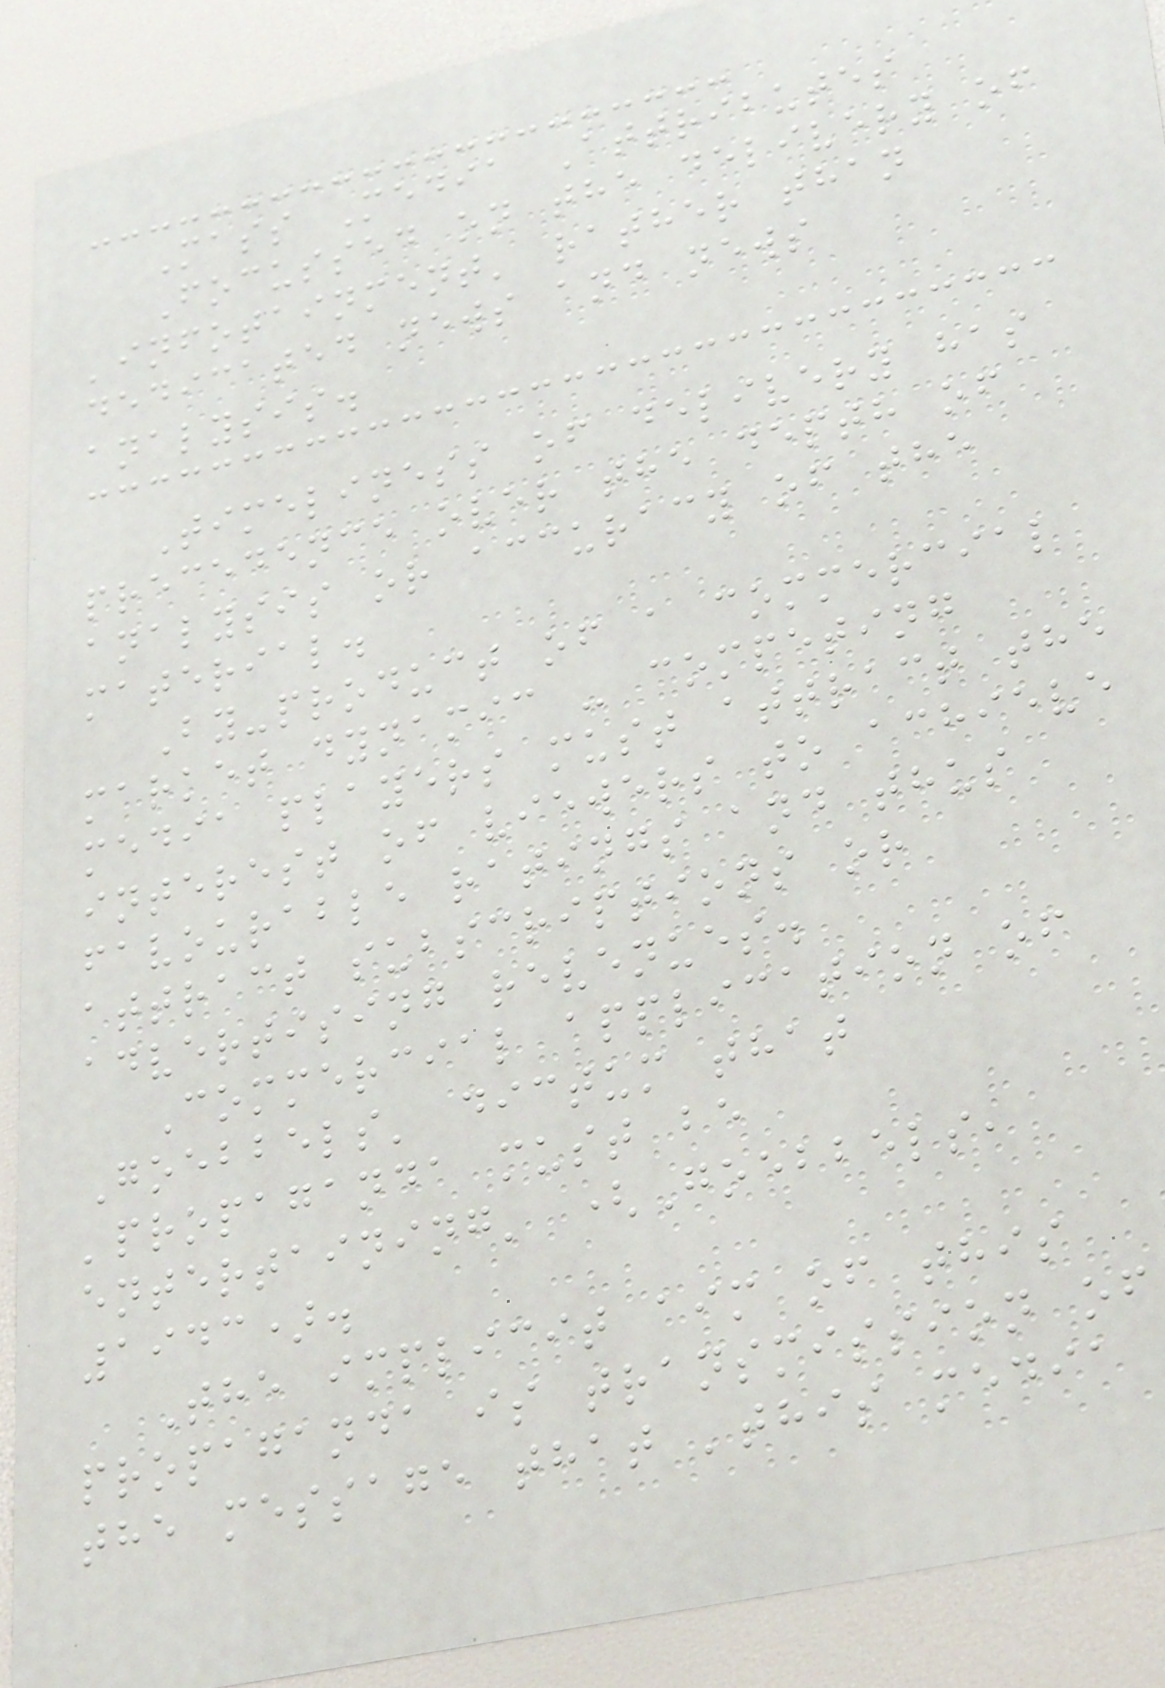Mass Media Attributes
Focussed on the delivery of
'infotainment' rather than
dedicated news and news
analysis.
Timeliness of delivery has
precedence over the depth of
analysis or accuracy of the
material.
By-product of a commercial
market dynamic - competing
media players must attract the
interest of viewers to achieve
favourable ratings and thus
attract subscriptions or
advertising revenues.
Commercial application of
Goebbels' dictum that
'propaganda must be
entertaining' (Goebbels,
1943).
The implicit aim of this
propaganda is transmission of
the message that 'this media
